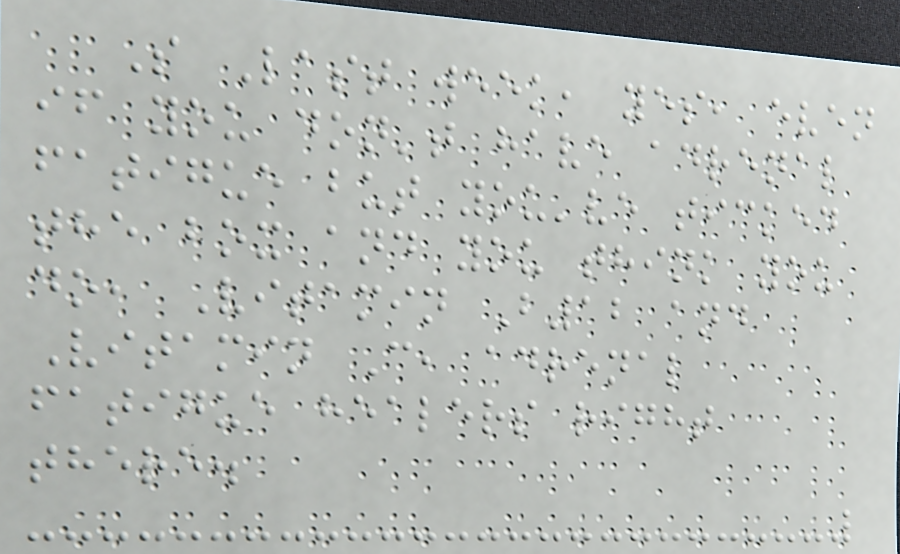S Last week, yes, even
if you don't have adrenal
fatigue but you've ticked
the box and you think you
do, Vitamin B12 and
Vitamin C, adrenal
fatigue healers right
there.
